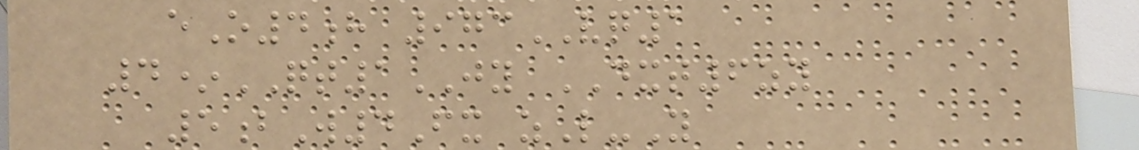eO4h 973VQ1
4*QT1JY DXT6zy
5bW4Fx zL-Y
